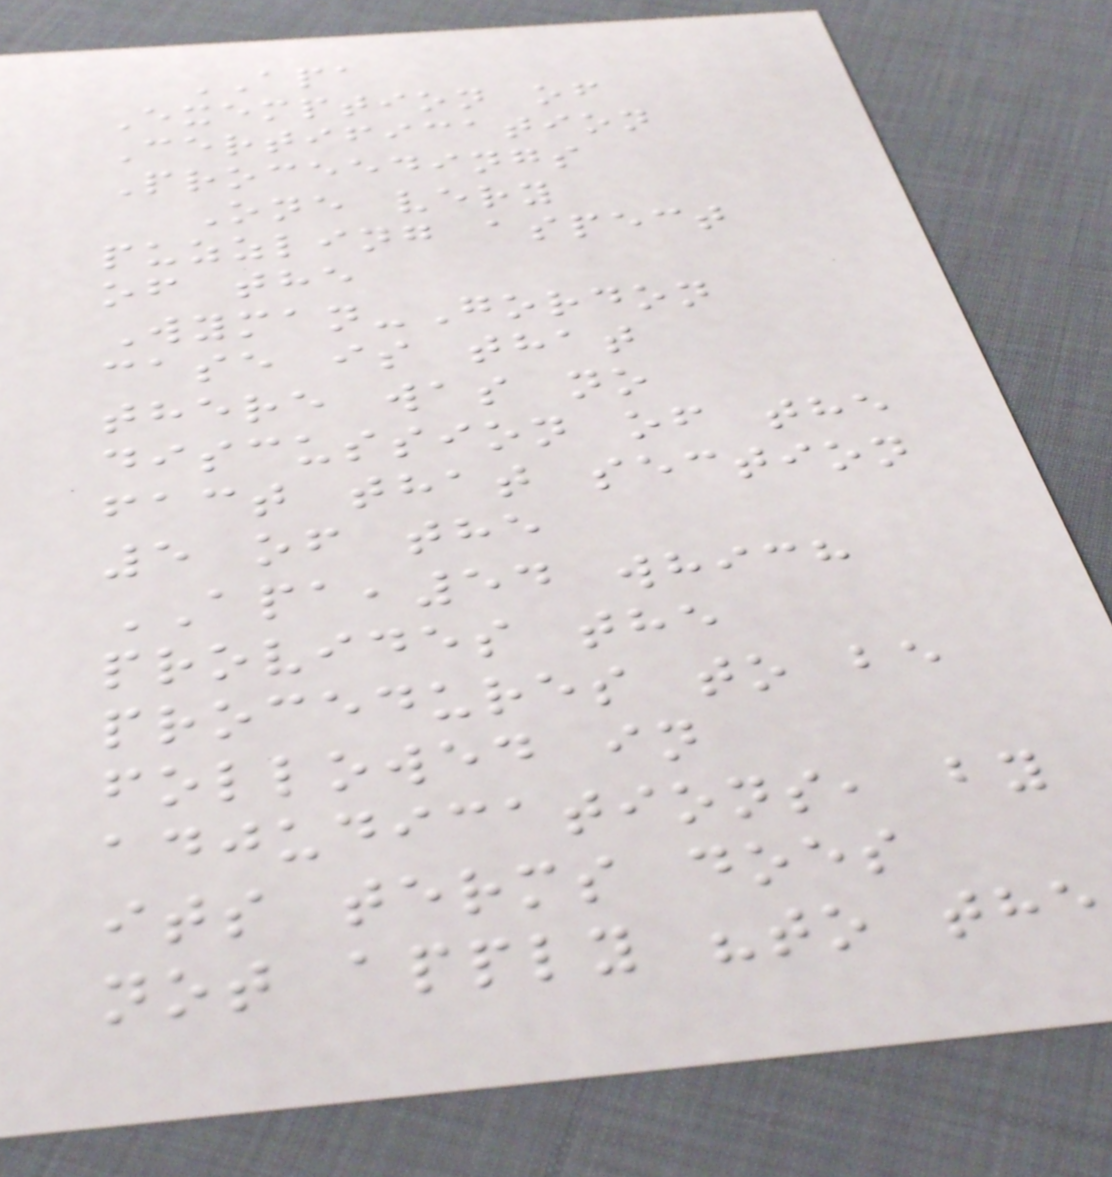APA
Exemption of
Certification
Proceedings
One very
puzzling aspect
of the
Wyman-Gordon
case is that
there was no
discussion of the
fact that section
5 of the
APA,54 which
provides the
procedures to be
followed in
adjudications, by
its terms does
not apply "to the
